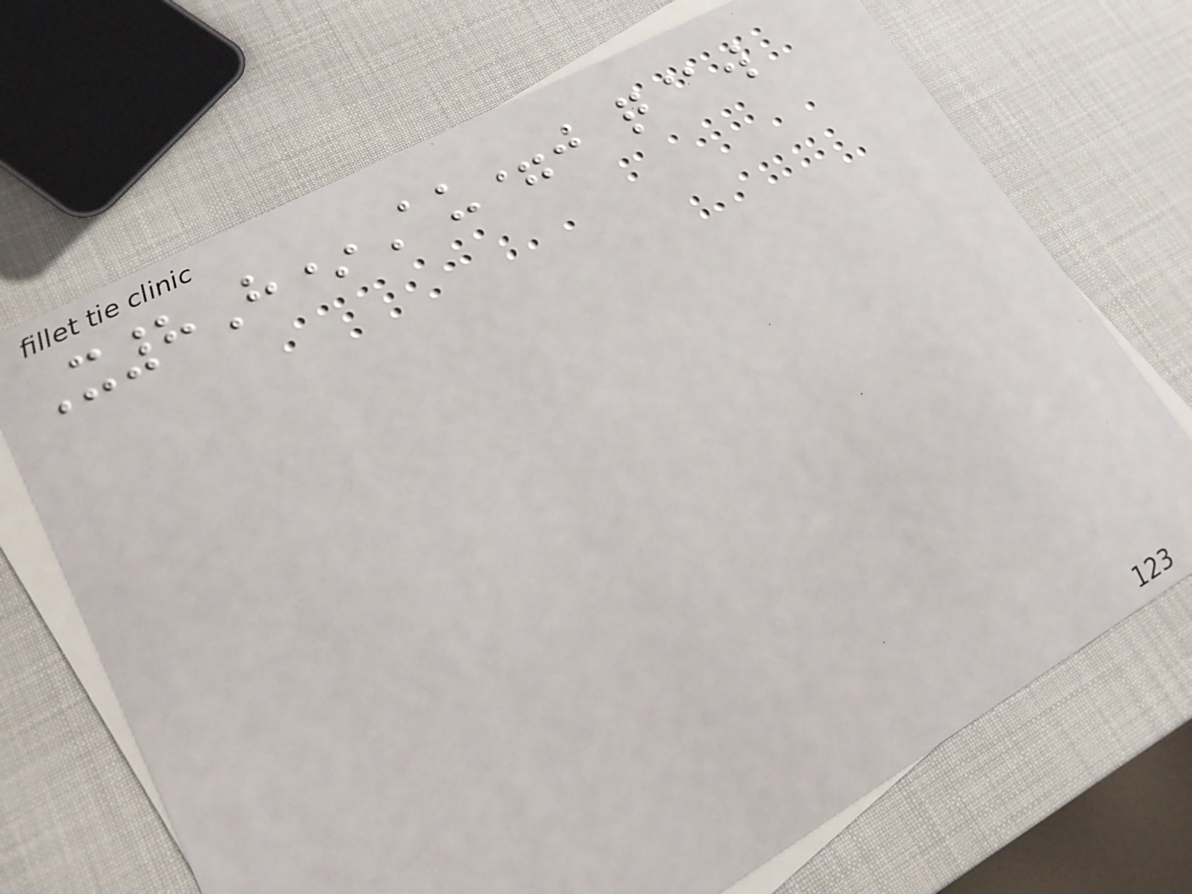X8H*Au=j q@w
